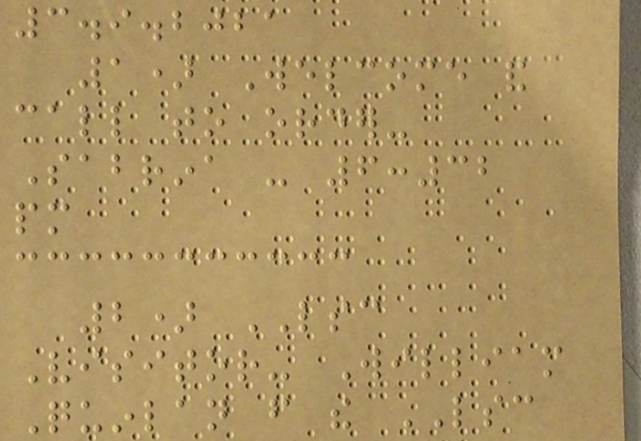3.9.2021
1) Welcome and
call to order-
Sabrina - 6:32
pm
2) LSC
Visitor- William
Quinlan from the LSC
